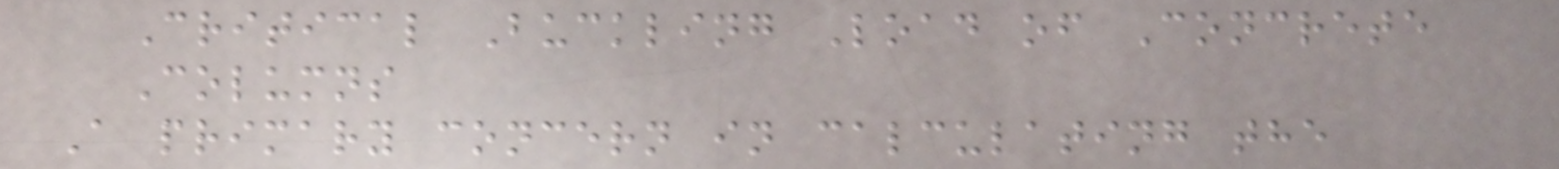Critical Buckling Load of Concrete
Columns
A primary concern in calculating the
